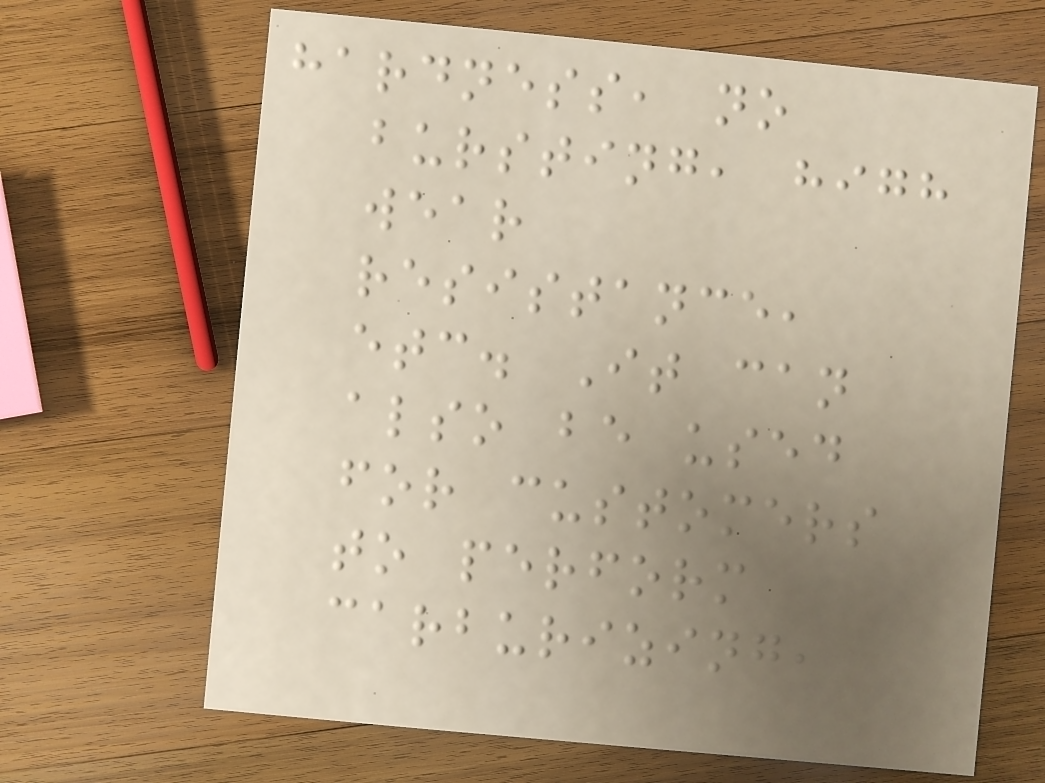hardness, no
bursting, high
wear
resistance,
etc. It can
also be used
for customers
to perform
carburizing,
